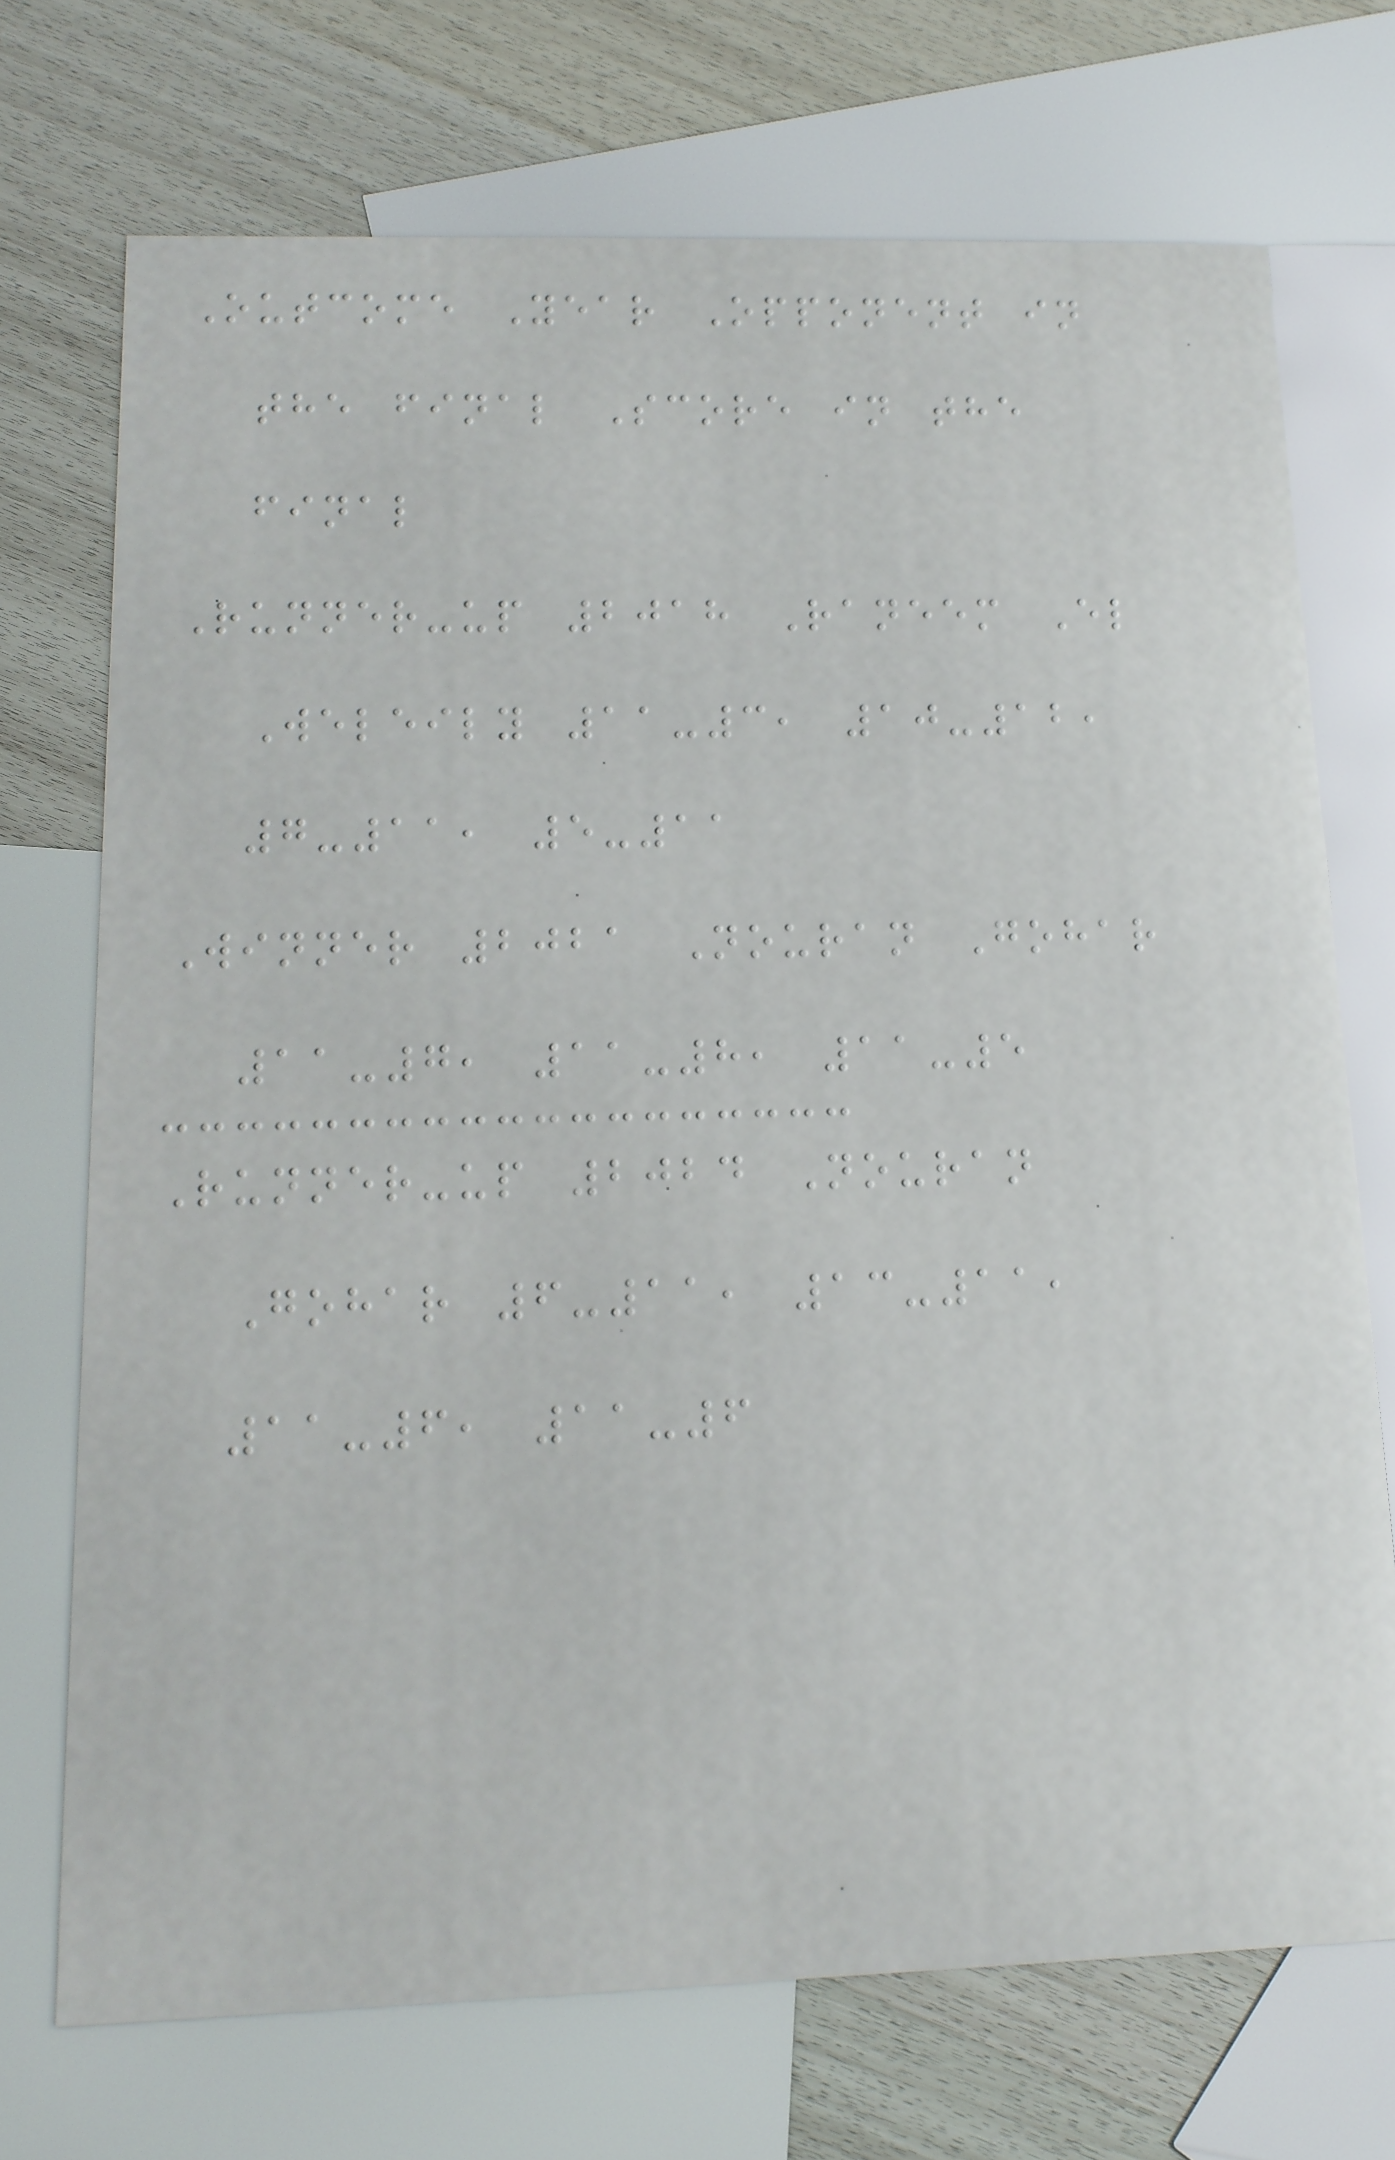Outcome Year Opponent in
the final Score in the
final
Runner-up 2018 Raneem El
Weleily 11-3, 10-12,
7-11, 5-11
Winner 2021 Nouran Gohar
11-7, 11-8, 11-5
Runner-up 2024 Nouran
Gohar 6-11, 13-11,
11-6, 11-6
